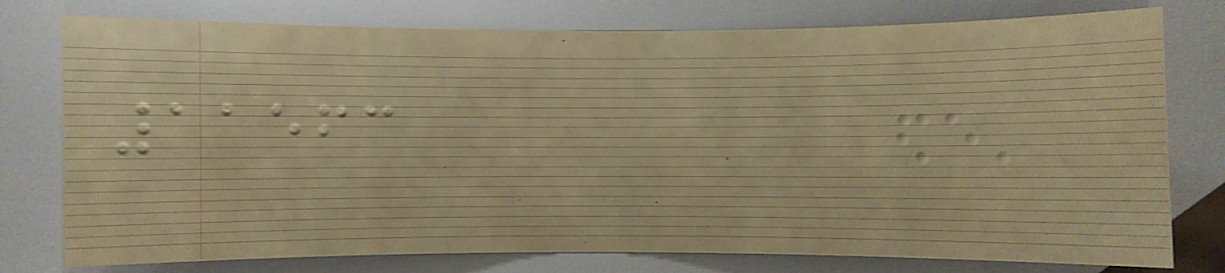11563
